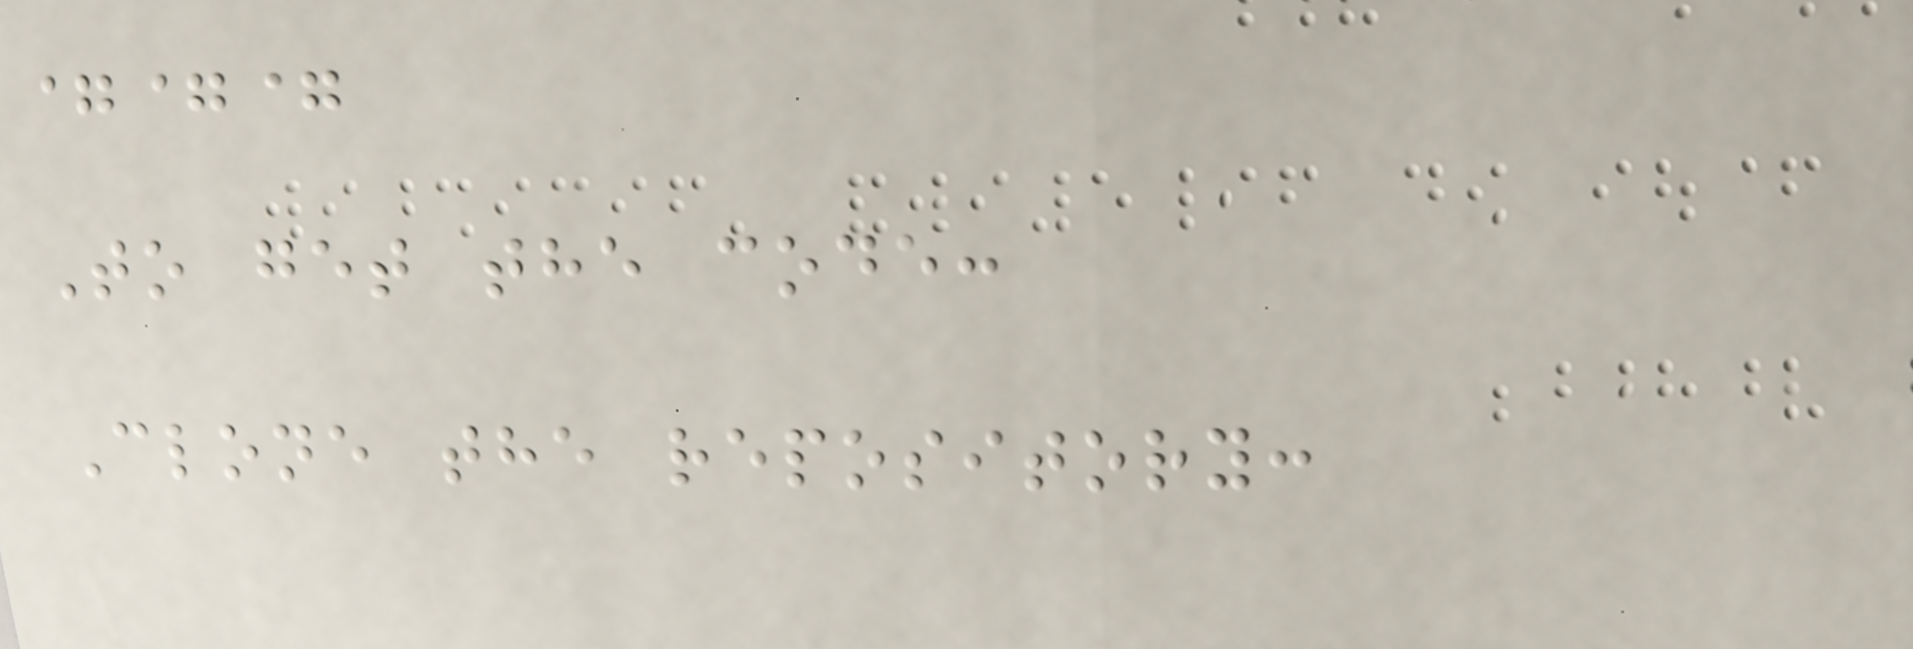===
To get the code:
Clone the repository:
